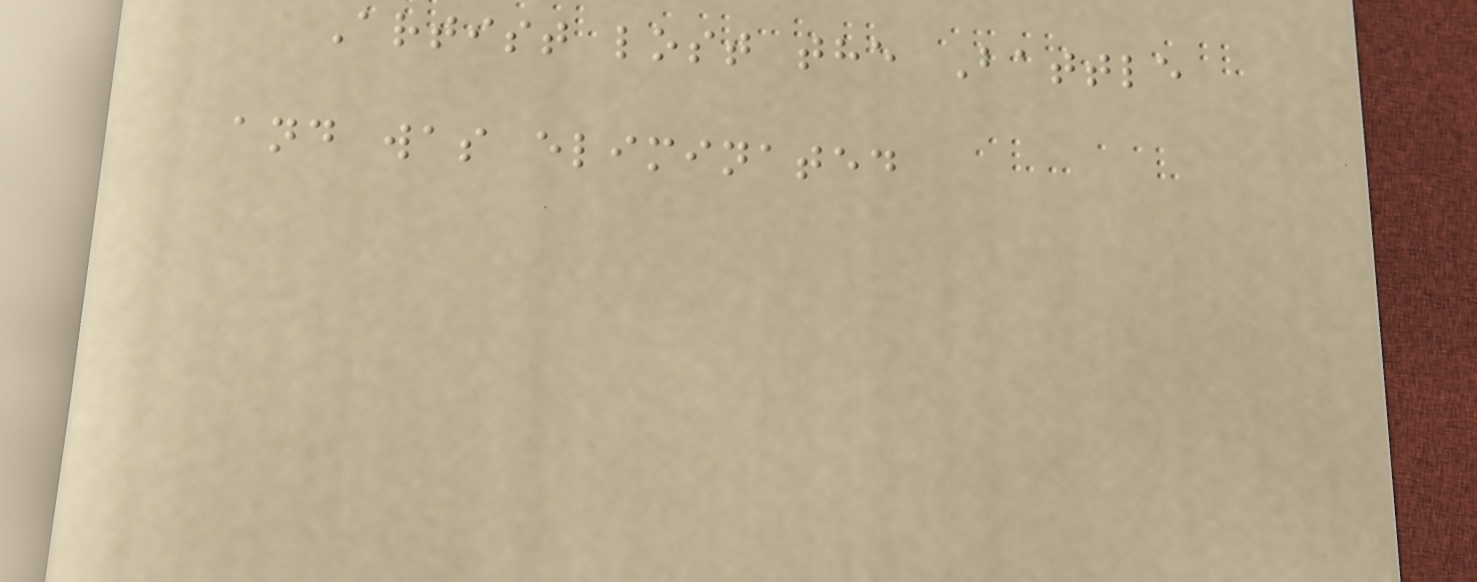Artist lost the Battle
and was eliminated
